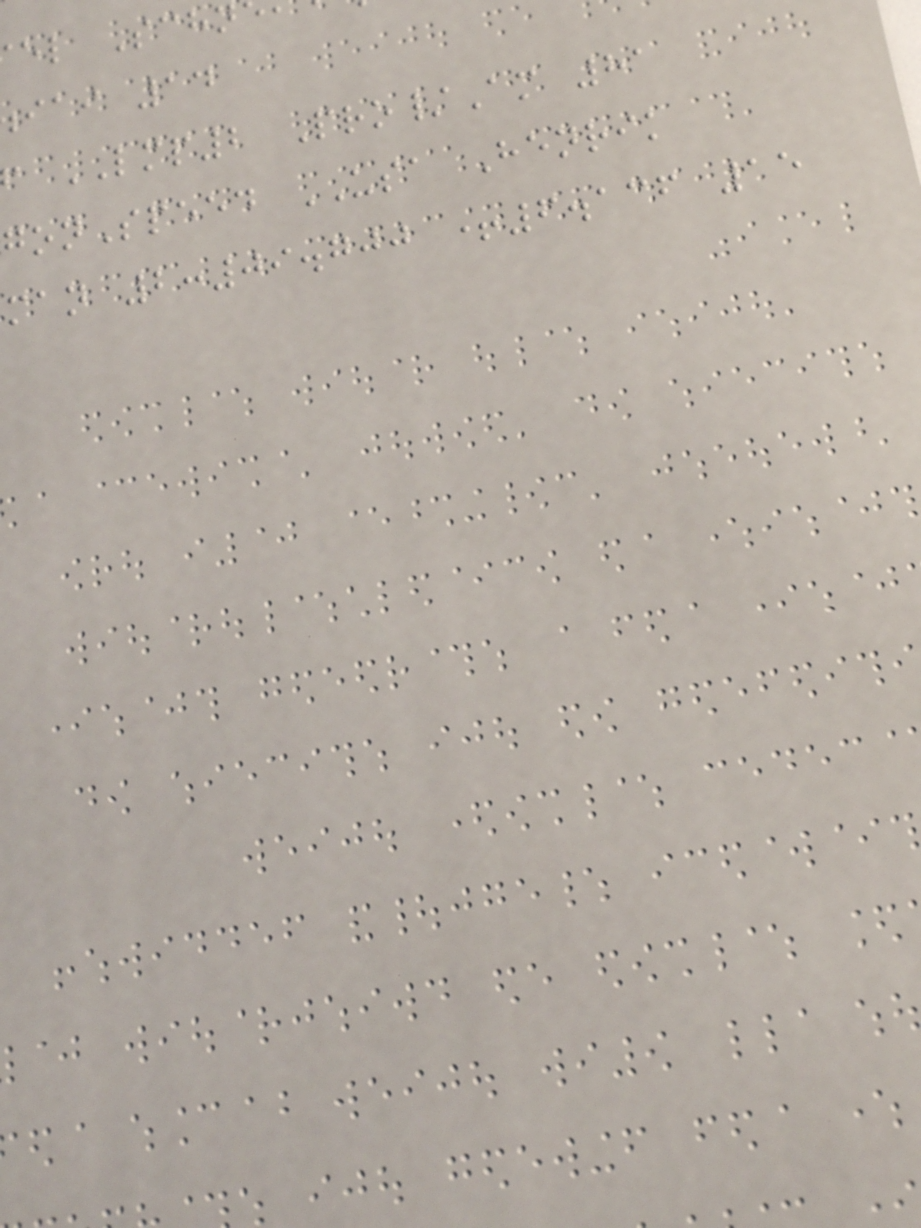el Schn
iai 14
LMP2 Pro/Am 81
gonSpeed USA Henrik
man 2:09.700 +6.136 15
